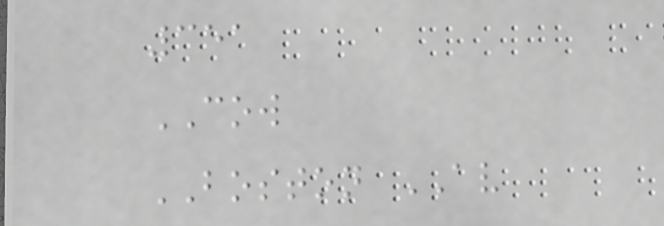351
COW
BOSTON AV
